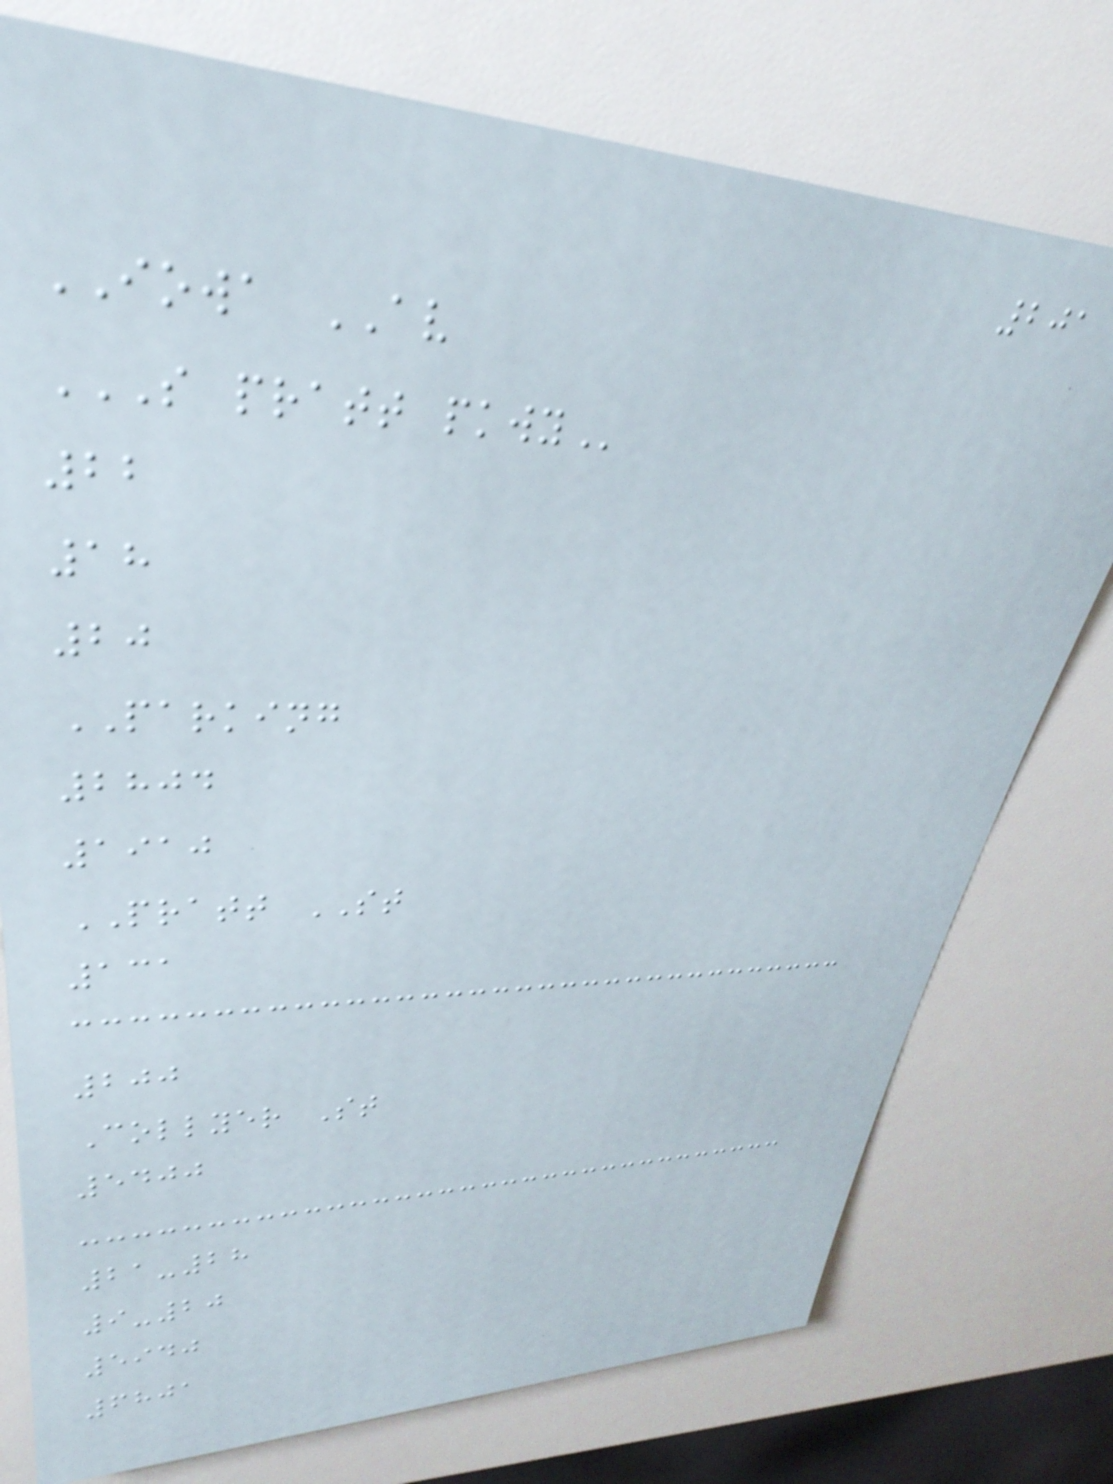201
IOWA AV
S PRATT PKWY
22
18
20
PARKING
2804
1910
PRATT ST
131
200
Collyer St
5400
21-28
9-20
5940
6801
